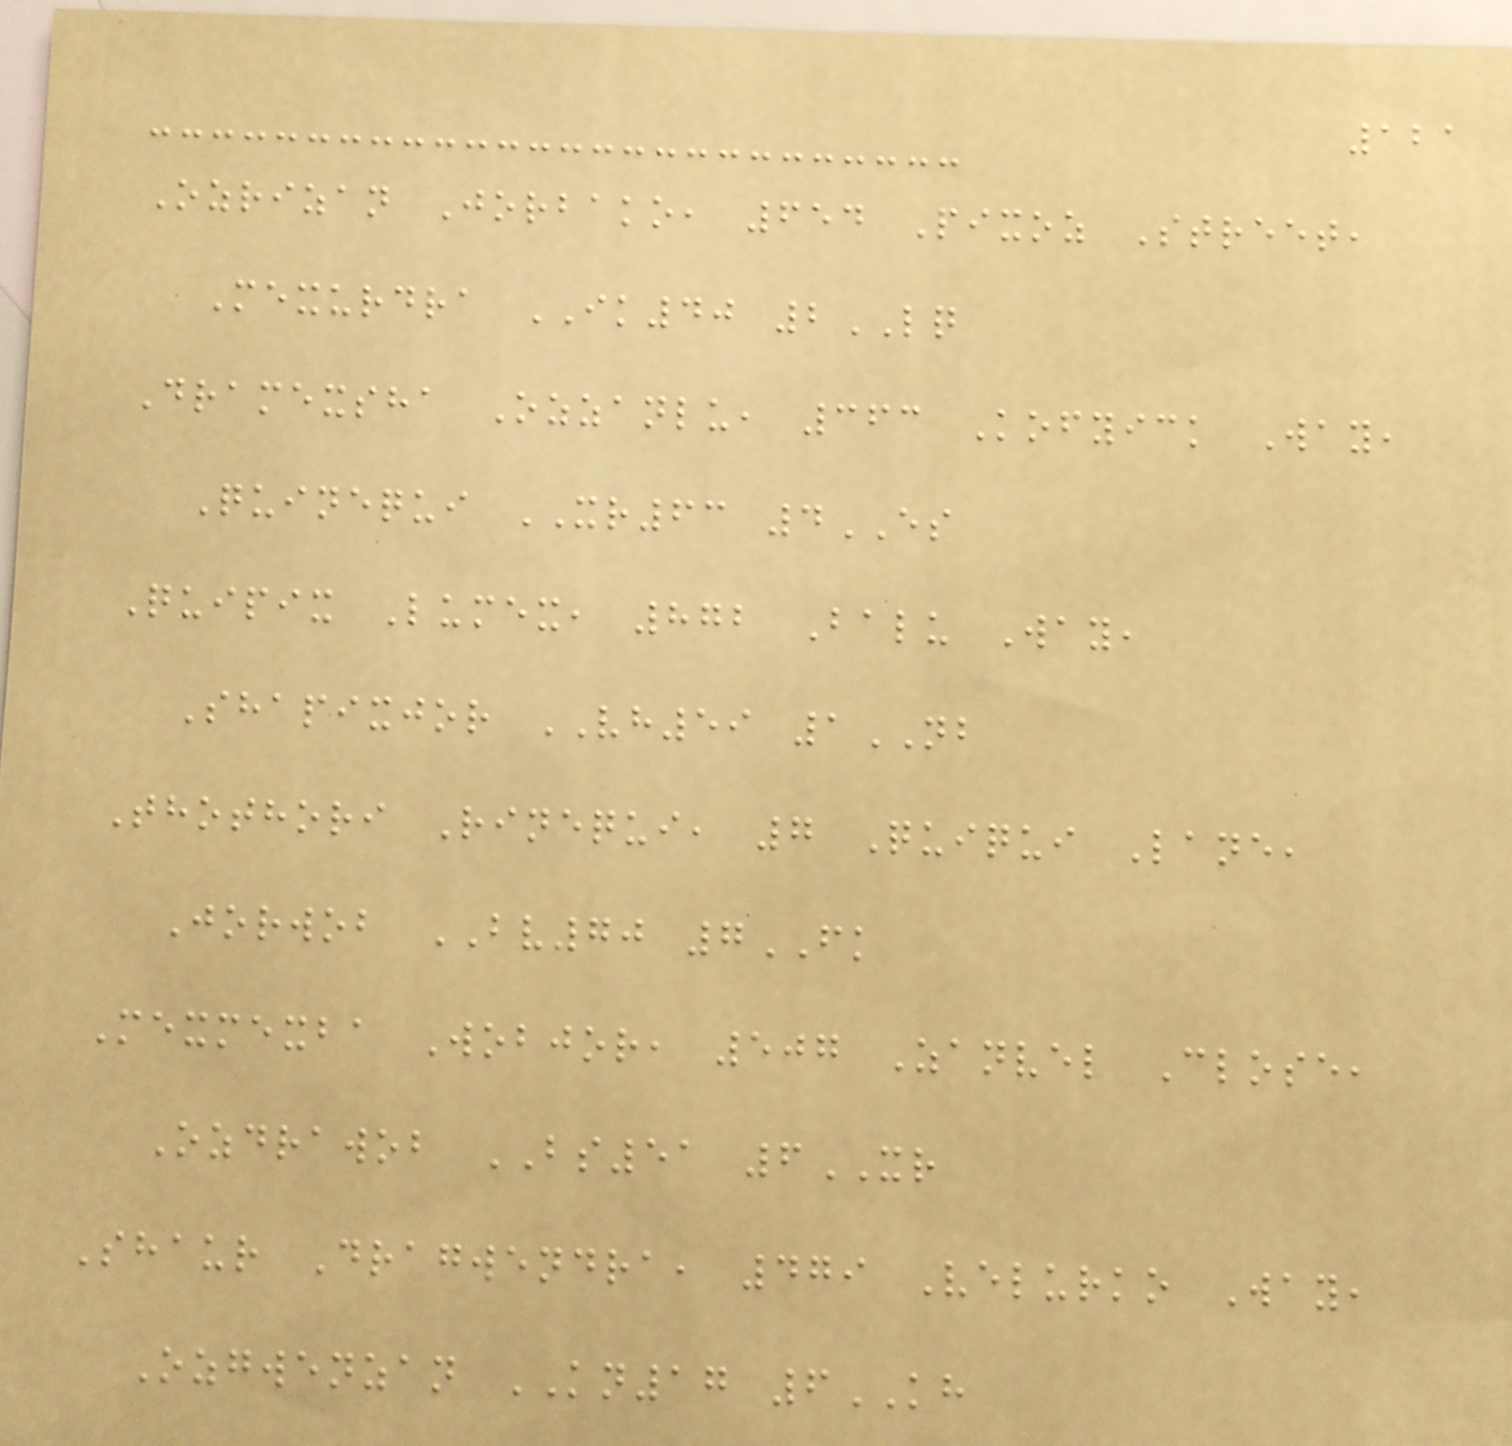121
Ozrizan Jorbako, 654 Pixoz Street,
Mexurdra IK40 2LQ
Dramexsha Ozzanlu, 363 Kofyick Way,
Quinequi XR63 4ES
Quipix Lumex, 872 Balu Way,
Shapixjor VH59 1NB
Thothori Rinequi, 7 Quiqui Lane,
Jorwob BV70 7FK
Mexmexba Wobjor, 507 Zanvel Close,
Ozdrawob BS51 6XR
Shaur Dragwendra, 479 Velurko Way,
Ozgwenzan KN17 6KH
